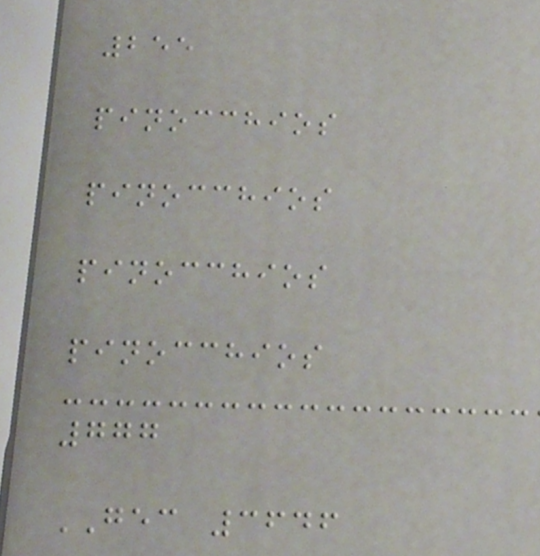255
pinocchios
pinocchios
pinocchios
pinocchios
777
GEC 3646
